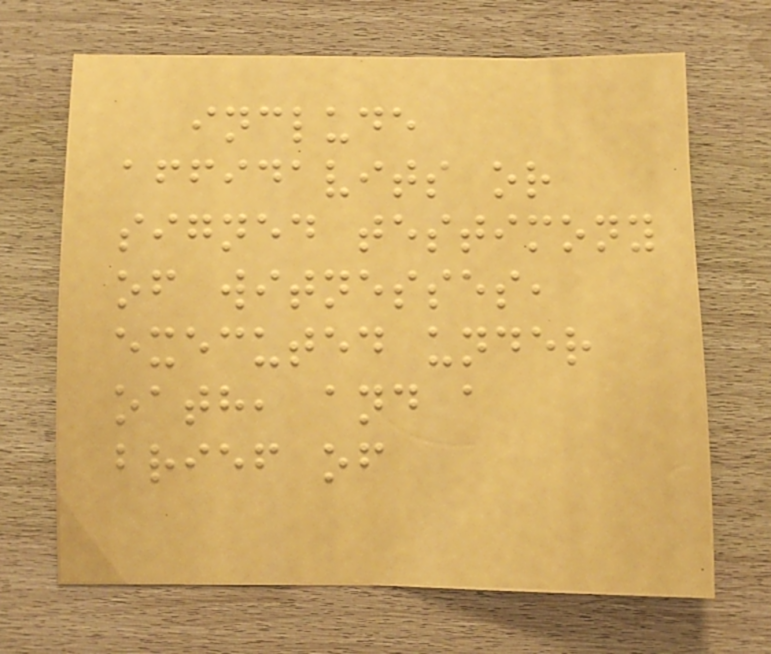include
affidavits or
signed testimony
of witnesses,
executed under
oath, and a
brief of
